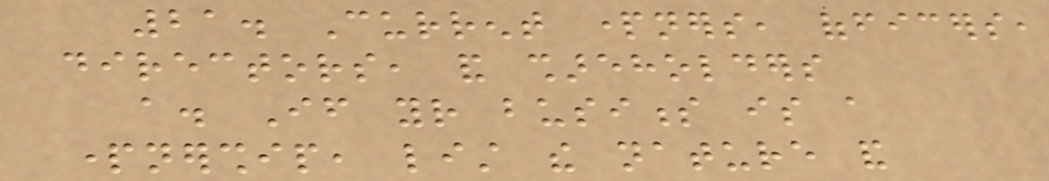21. Current partners, officers,
directors, and shareholders
a. If your business is a
partnership, list the nature and
